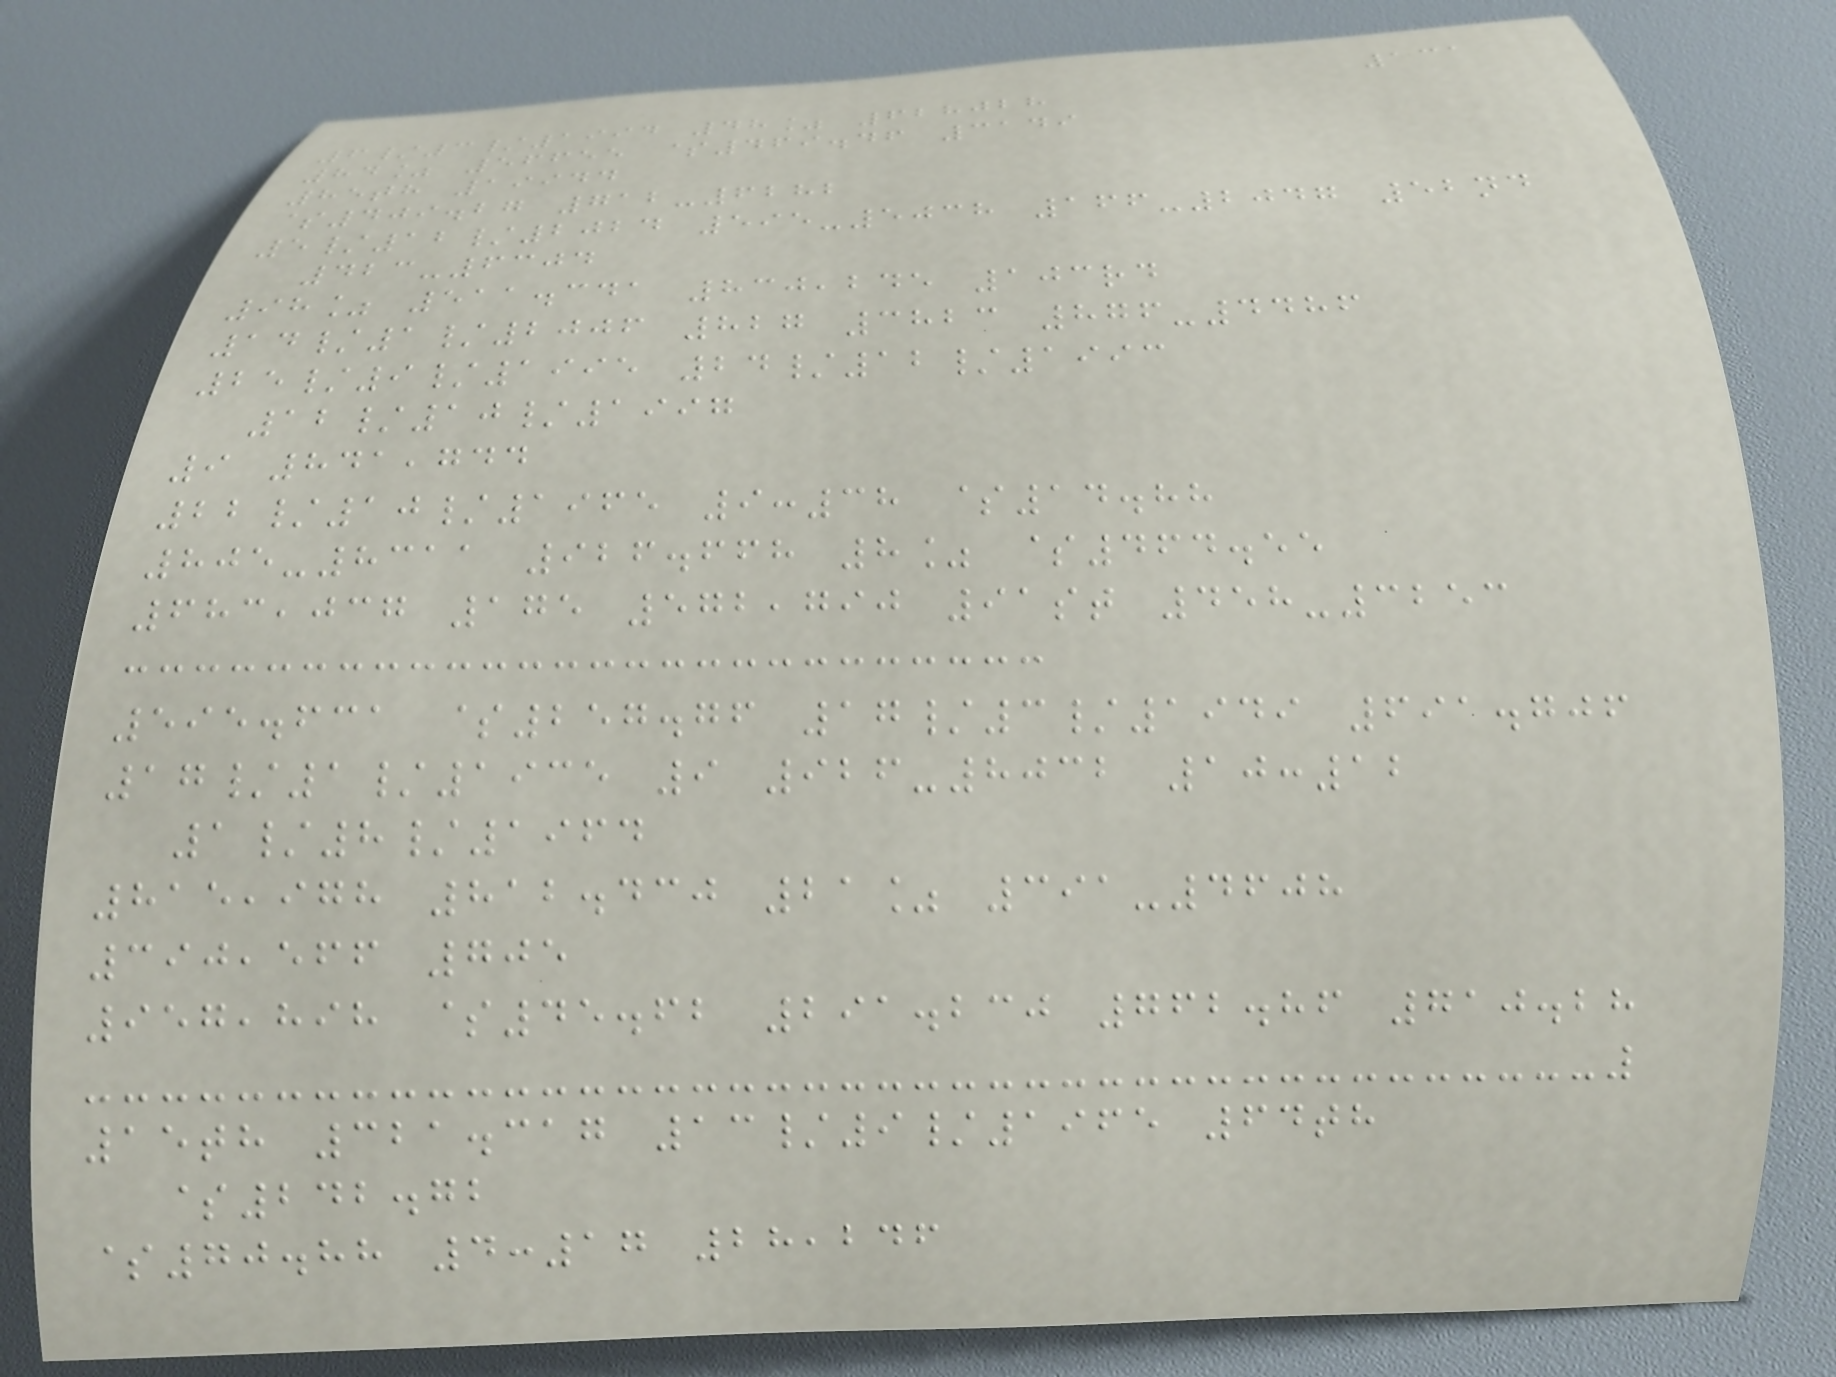131
6/3/1994 48% 628028
84% 56655 $469.46 3149
85th 19944
$409.27 712-6282
5/12/2024 595-5038 166-2047 52nd
423-6304
98% 511.341 830,245 103rd
14/1/2006 827 3823 876-4486
25/9/1995 24/12/1993
12/10/1997
9 841,744
22/10/1965 9:38 $14.88
805-8311 926.668 8% $464.55
683,037 175 572,790 91st 458-3253
595.631 $257.76 17/3/1949 691.706
17/1/1935 9 926-8032 10:12
1/8/1964
815,978 812.430 21% 391-4608
390,566 705
957,898 $45.62 291.230 762.86 710.28
15th 321.317 13/9/1965 64th
$242.72
$70.88 4:17 28,246
